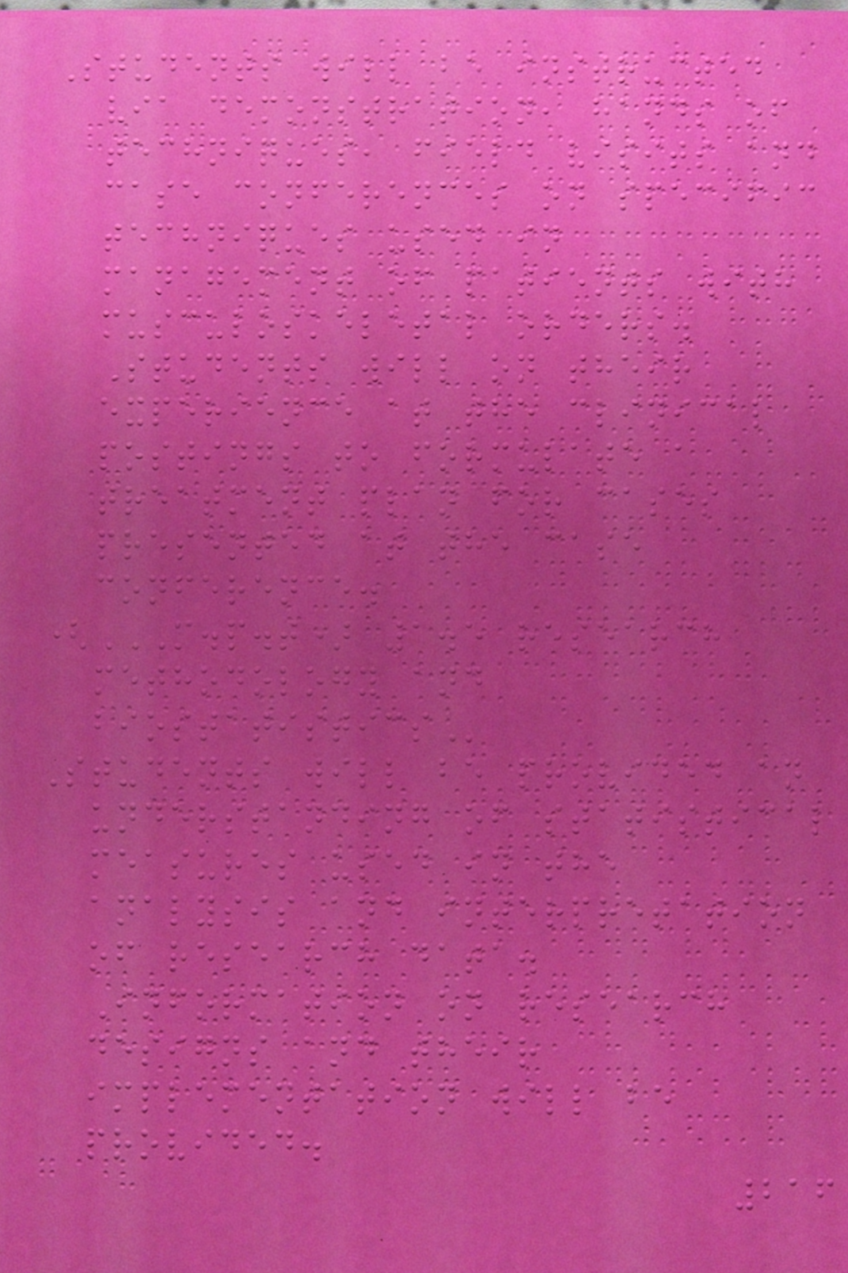Students will be instructed
via demonstration, hands of
techniques, field visits and
case conferences on specific
techniques used in
management of patients with
musculoskeletal orders.
Students will on their
experience at the clinical
postings to formulate a
treatment plan for cases
presented at the case
conference.
(M.P.T) 1.5 RESEARCH
METHODOLOGY AND
BIOSTATISTICS
Students will be provided an
understanding of statistical
measures used in the
analysis and interpretation
of research data.
Information on research
designs and their
implementation will be
provided.
216
